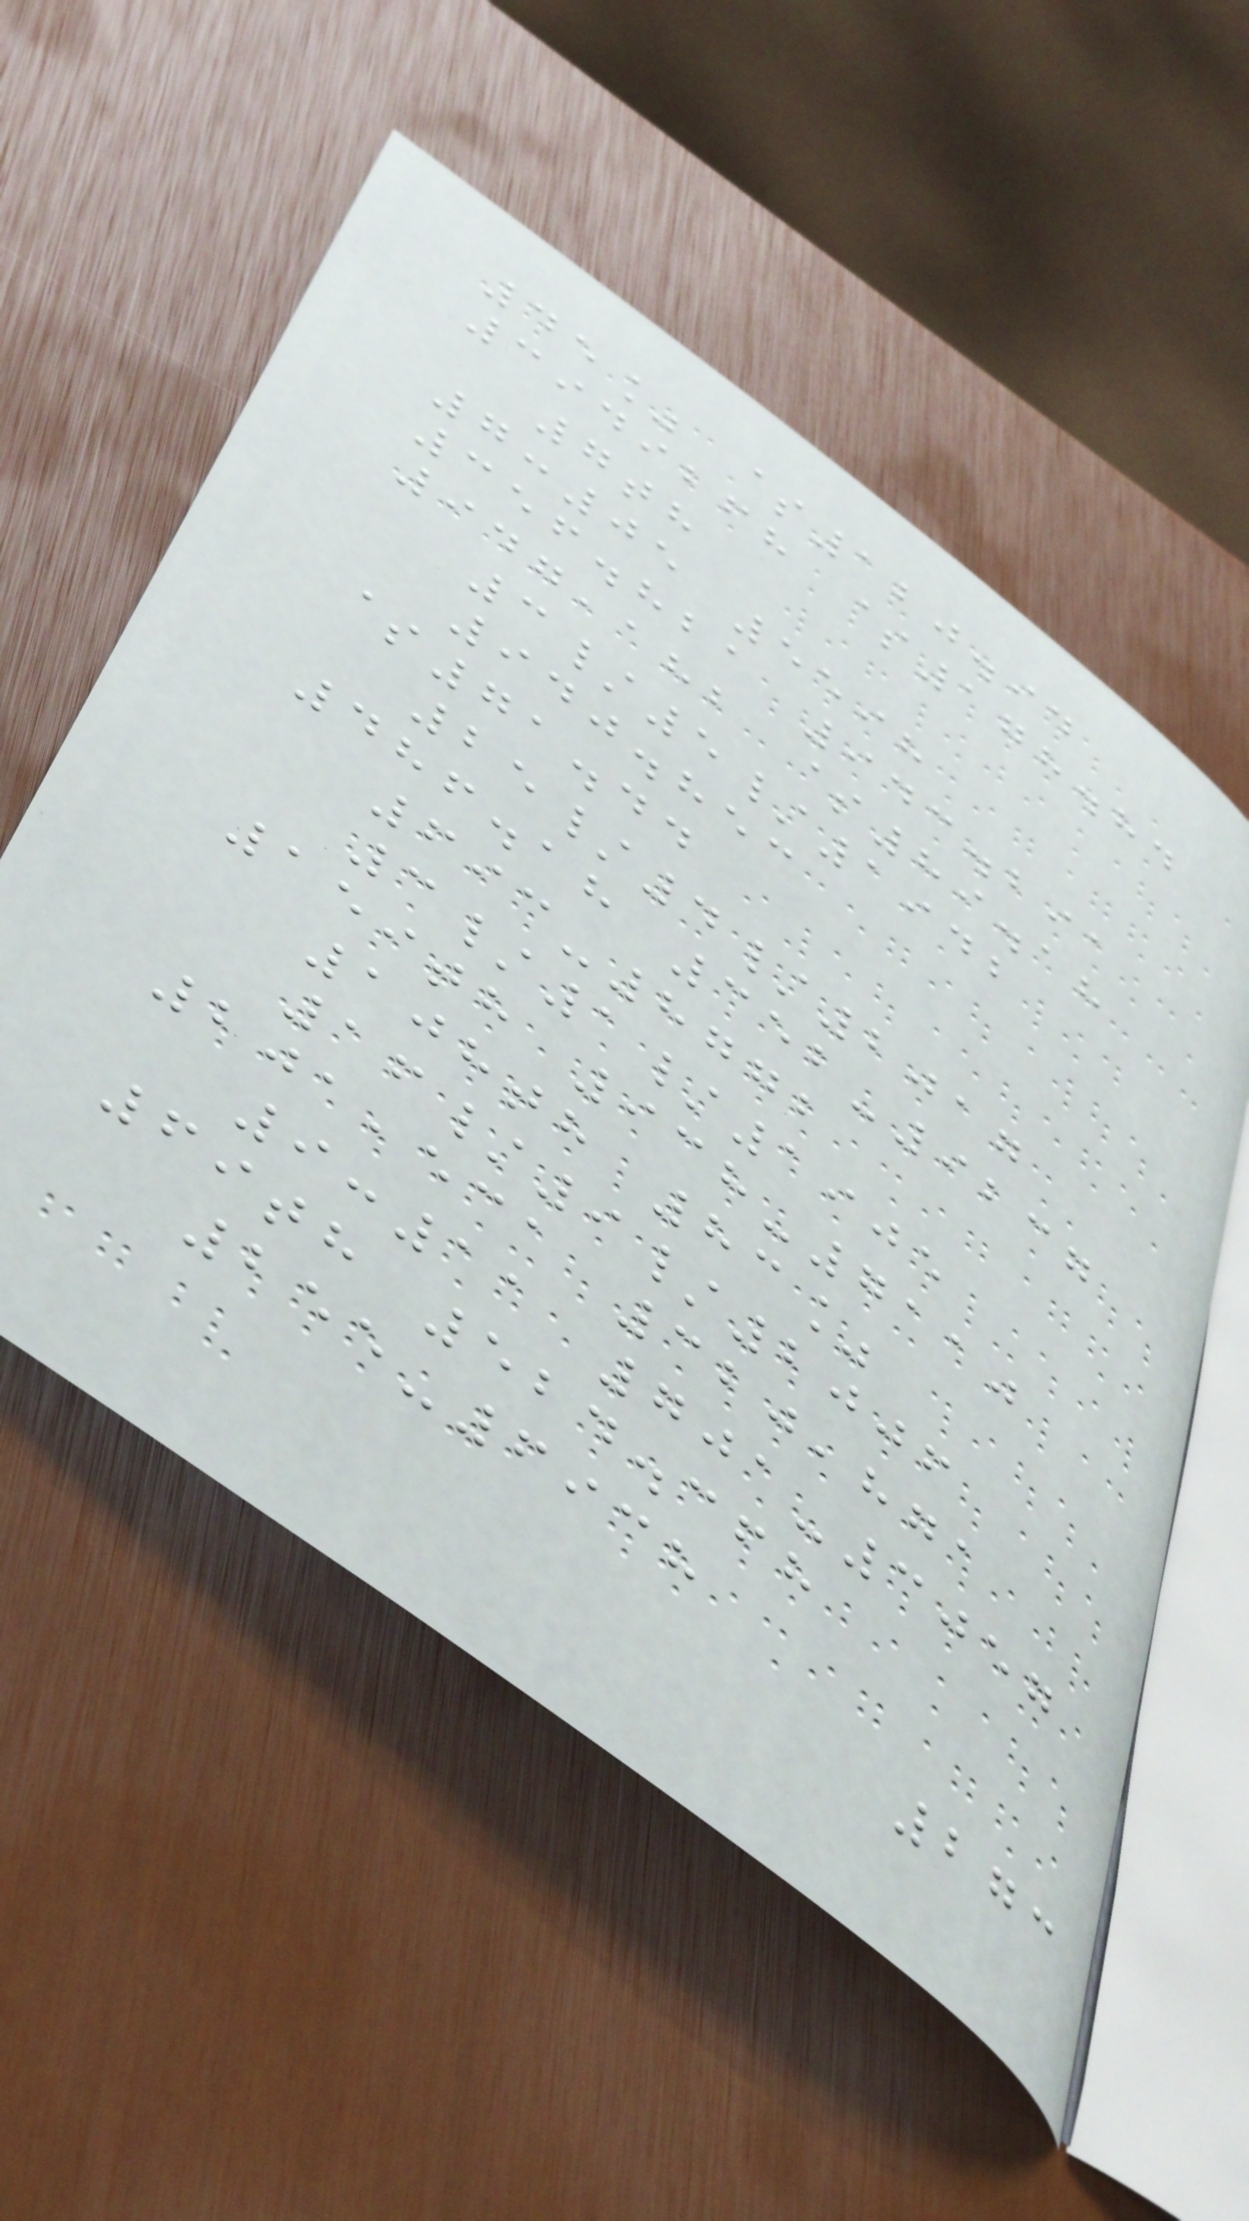45% $120.94
3949268 $178.84
7th
7:05 5598
356.821 943.291
947,182 $89.18
3/5/1942
940.853
$71.44
25/4/2017
486.18 352-9237
693-8772
3/1/1905
159th 938-7110
108th 83%
16/9/2006
201,531 320,871
9:11 701-3057
69th 524.368
255-6938
273
